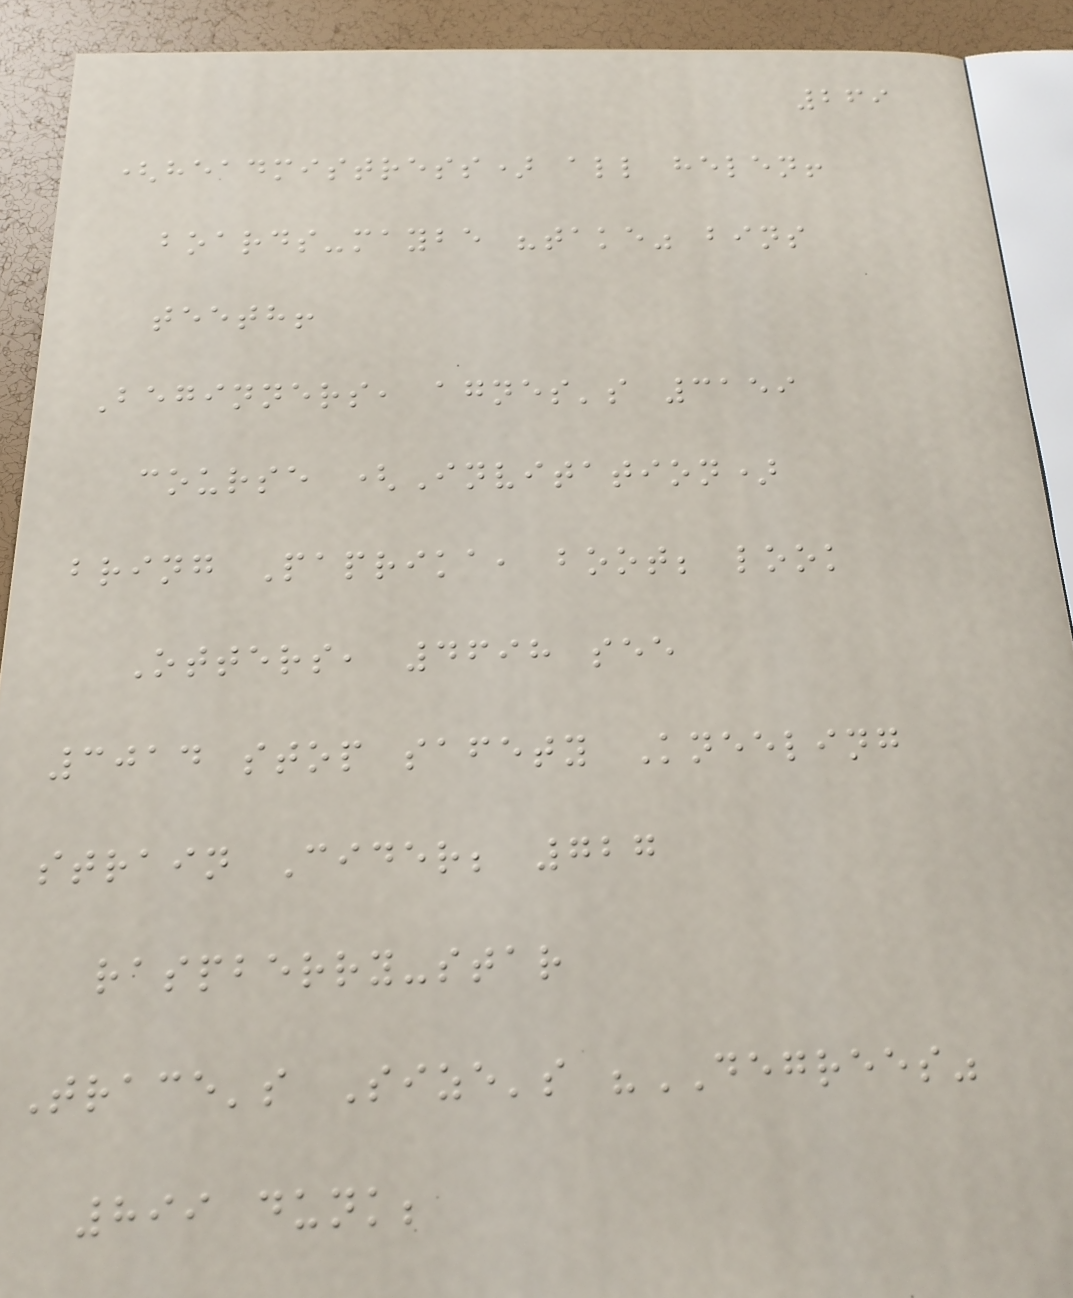269
(headmistress) all helen!
boards-maybe "take" bins
teeth!
Beginners, agnes's 3159
course (Invitation)
bring Paprika, boot; look
Otters, 4698 see
3014 stop safety Kneeling
strain Cider; 727
raspberry-star
Trace's Size's "DEGREES"
899 dunk;
